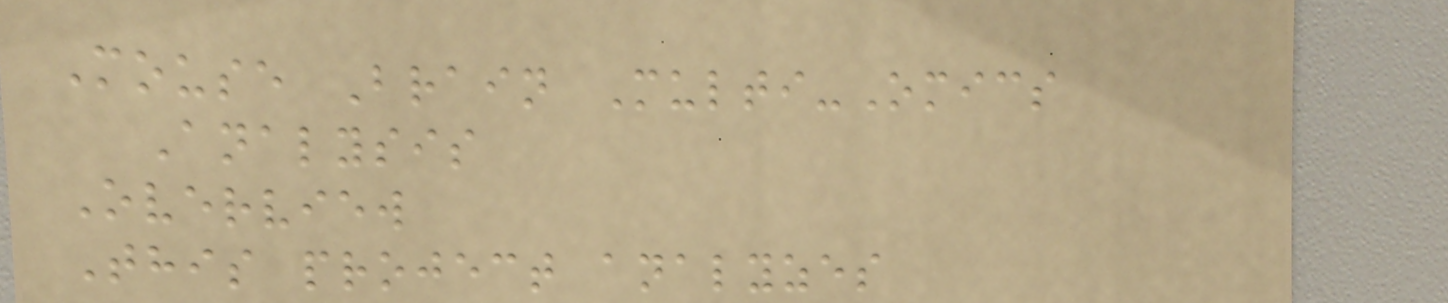Mouse Brain Multi-Omics
Analysis
Overview
This project analyzes
